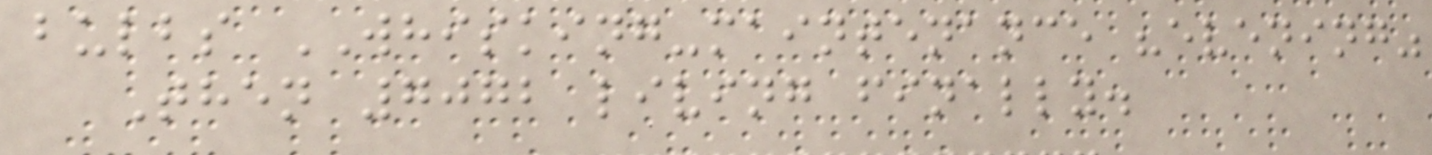bulbs WHISKING-maintenance "evening"
Then 7072 living finally.
